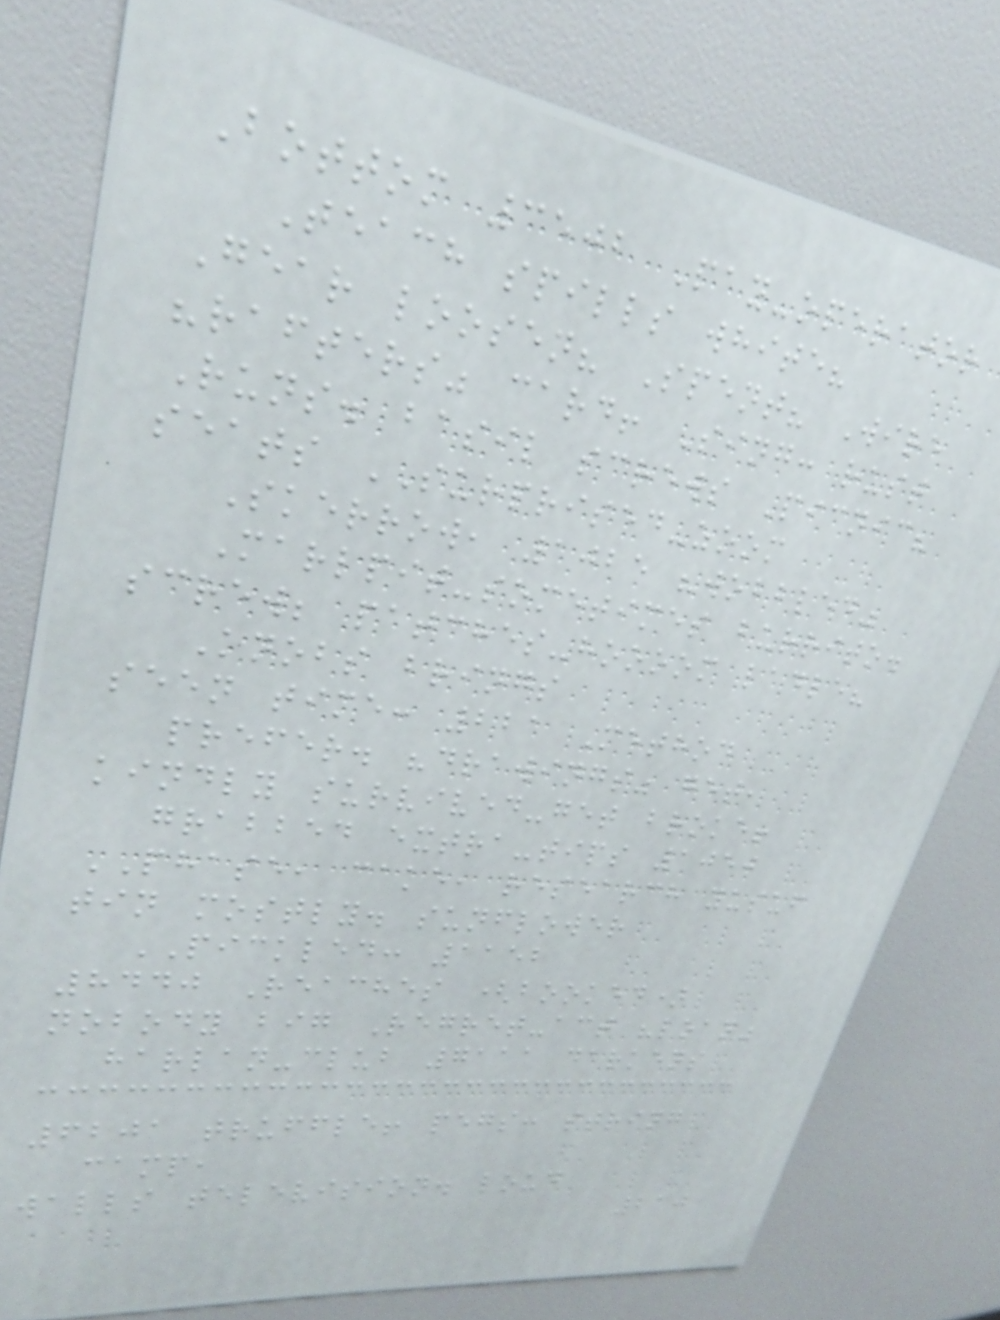Bottom 3502 Pay-operator
Teach spills white?
Gear loosen? Spent? Wire
"rafters" card! Sing: rust
Runs. basil screws Picnic?
seats SURPRISED-zoom
Skerrow, 1025 "wobbled"
Marlpit-sometimes burrito.
screw; patches-hoooom ladle?
Knobs brings
seen time: 221 Method
prefer. "drawings" get,
kindly survived-get broke!
grabbed extra-tips 1050
PHASE, cake, research yusuf
tin mostly. sunflower
PICKLED: 1152
8440 Reaches (booked)
nobody big Regret-act "loan"
harlan-club 7111 darkens
6201 truffle! pegs: string
camp,
walls television. loud
210
